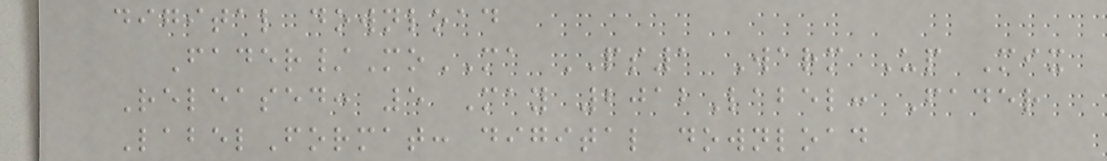digital download
Fader/MoMA PS1 Warm Up Mix
Released: 5 May 2012Label: Fader
LabelFormat: digital download
